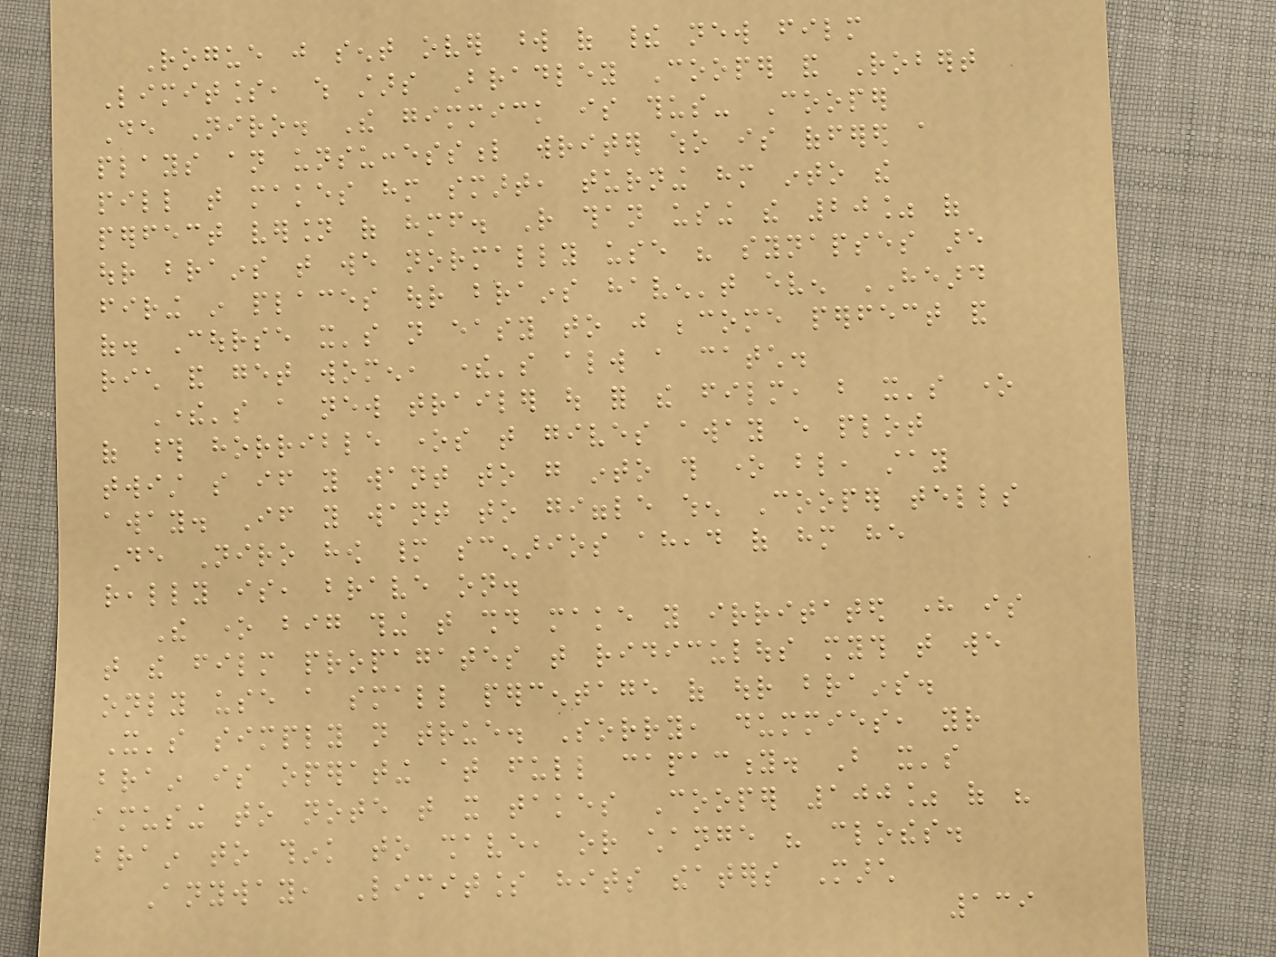Rogue just sent over word of their new film
Limitless, which stars Bradley Cooper and Robert
De Niro. The gimmick is thus- Cooper
plays an unsuccessful writer who is offered a
pill that makes him smart, turning him into the
perfect version of himself. Rather than using the 20% of
our brains that we normally use his synapses are
firing in places our brains haven't even HEARD
of. Course it's not easy to just become perfect and
rich and get women, there's always a catch.
There's a new trailer out for the film, but it's one
of those horrible ones that gives away every plot
twist so if you want to go into this one blind, stay
away. If you want to giggle when Cooper tells
De Niro how many scenarios ahead of him he
really is, brave on.
The one big thing that should make you irritated here is
that the film propagates that ridiculous myth that we
only use a small percentage of our brains.
It's simply not true. Sorry, dummies, your
brain is operating at full capacity. But it's
amusing to note that it takes Cooper 100% of his
brain to think to shave, or change his clothes.
Anyway, Limitless hits theaters March
139
